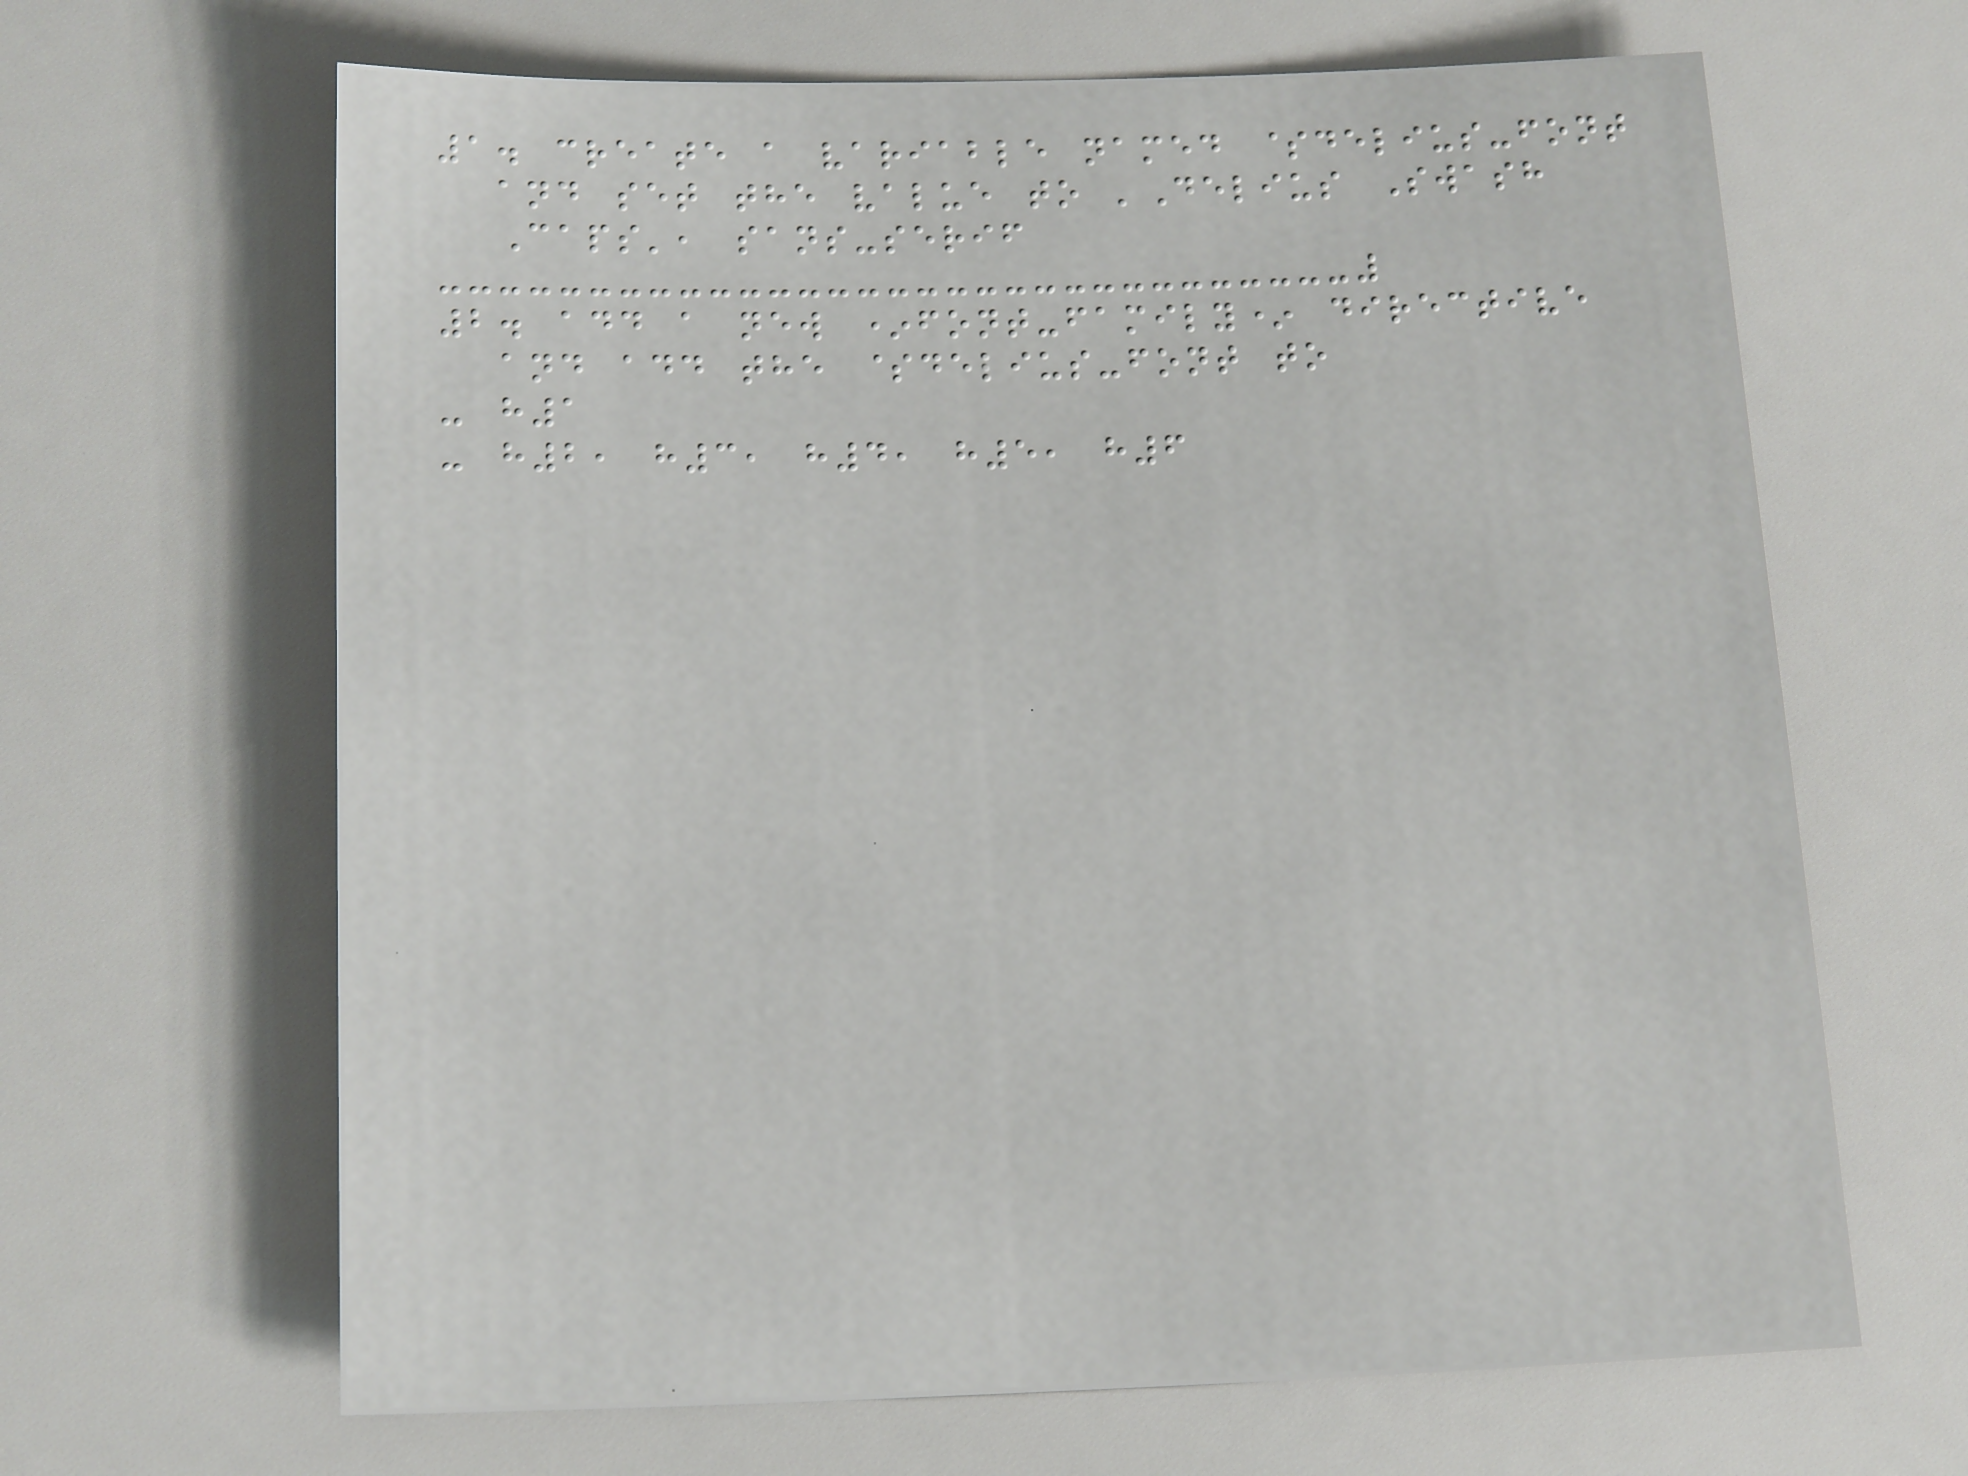1. create a variable named $delius-font
and set the value to 'Delius Swash
Caps', sans-serif
2. add a new *font-family* directive
and add the $delius-font to
- h1
- h2, h3, h4, h5, h6
